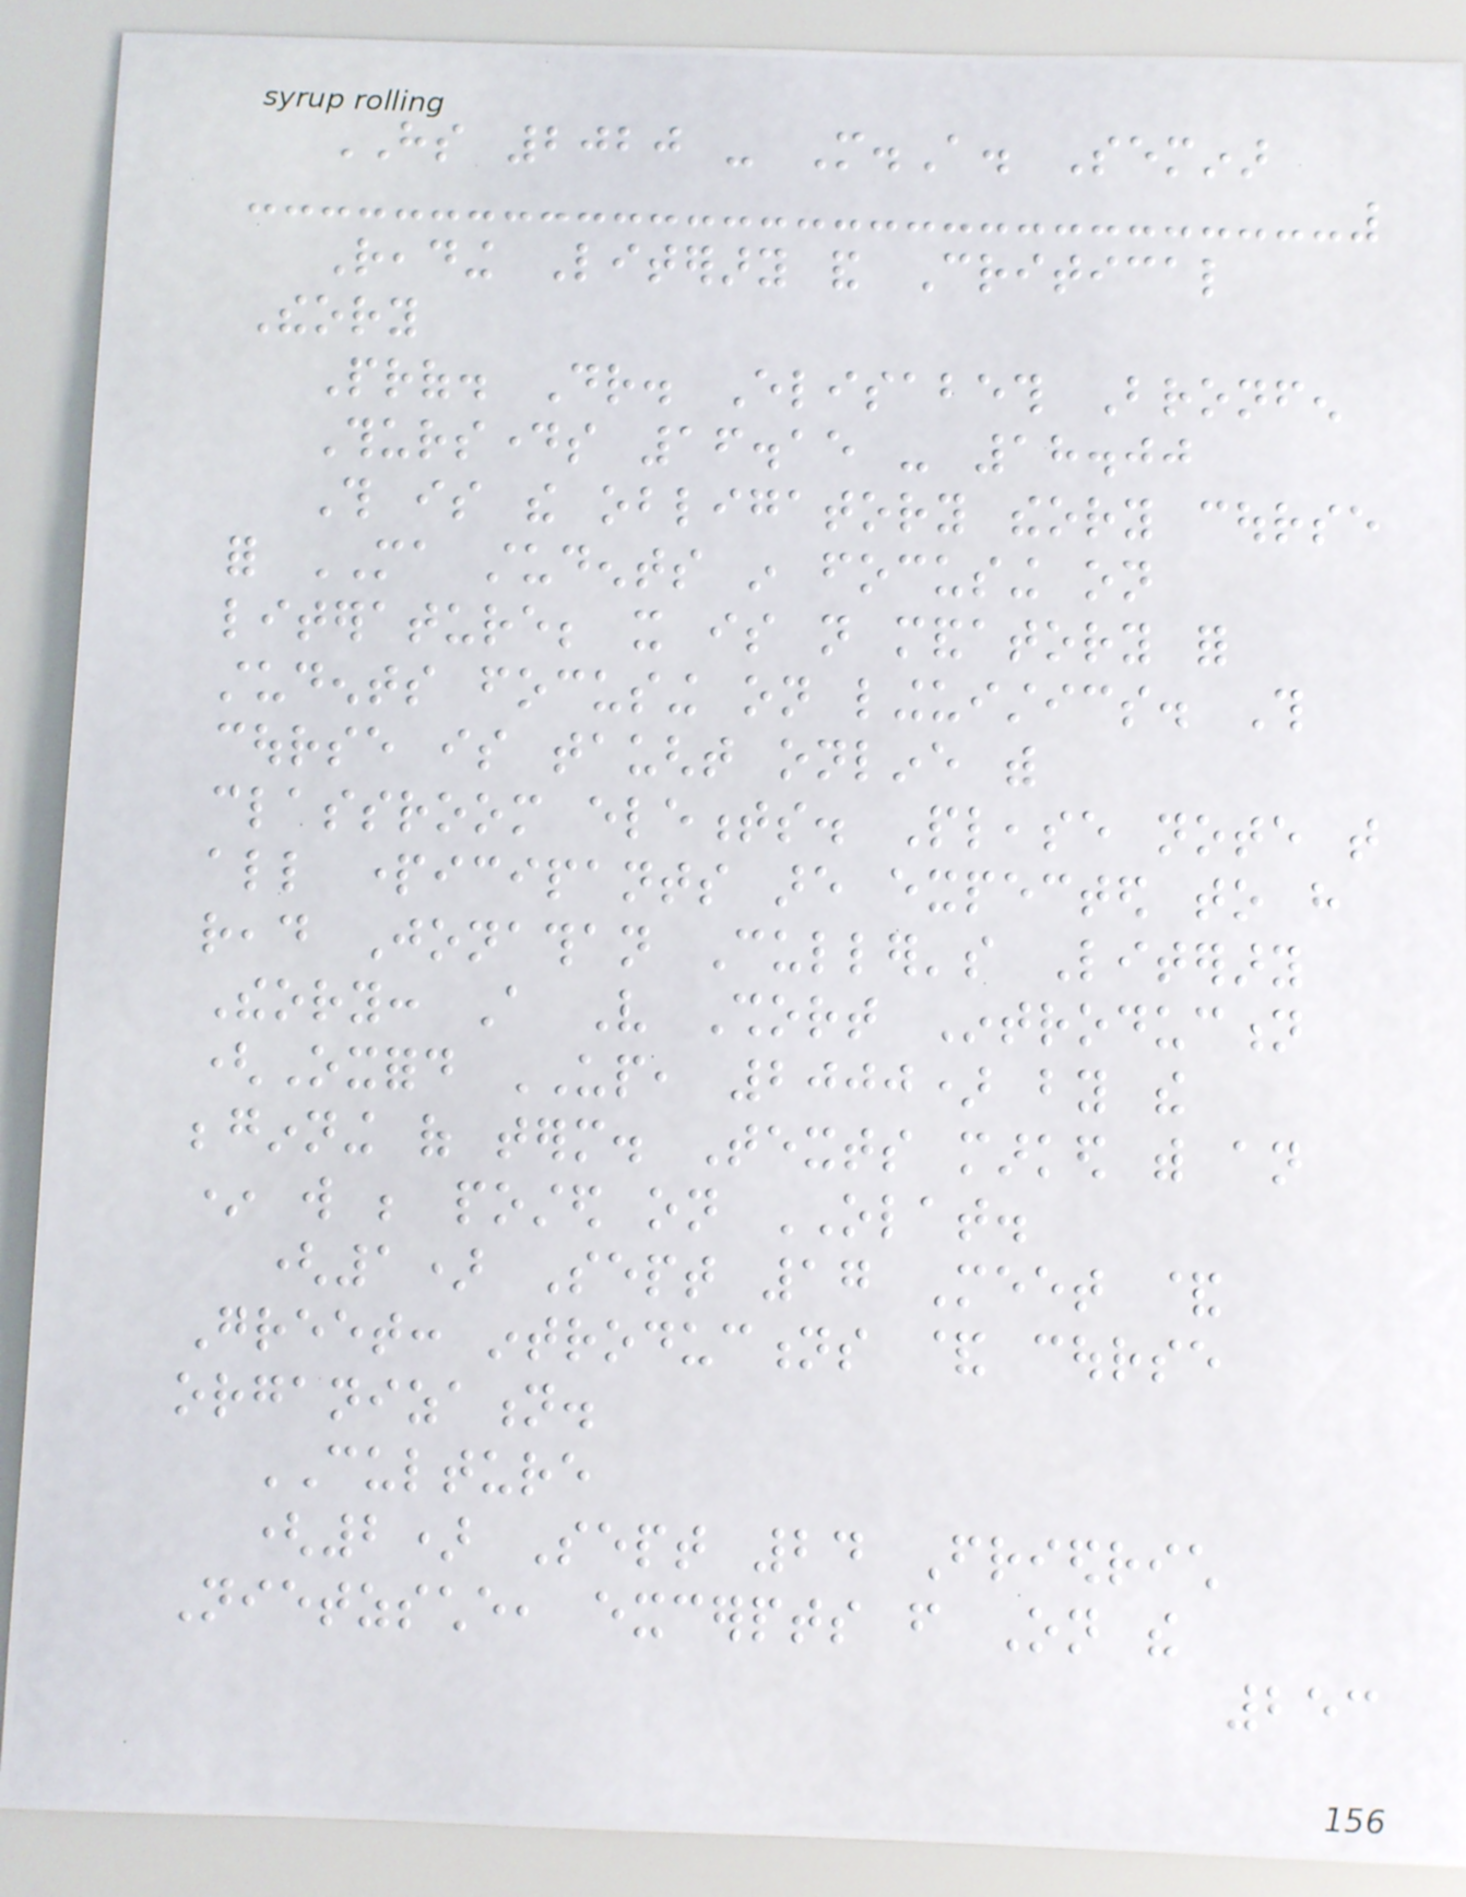HS 2020 - M.A. Seminar
Reading Literary and Critical
Theory
Prof. Dr. Elisabeth Bronfen
Thursdays 16.15 - 18.00
This is the obligatory theory course
for MA students in focusing on
literature; it is not mandatory for
students focusing on linguistics. This
course is taught online with
classroom elements. Please note that
all participants are expected to have
read Jonathan Culler's Literary
Theory: A Very Short Introduction
(Oxford UP, 2000) by the
beginning of term. Texts marked with an
* will be posted on OLAT.
(1) Sept 17 Meet &
Greet: introductions & course
organization.
CULTURE
(2) Sept 24 Friedrich
Nietzsche, excerpts from On the
253
